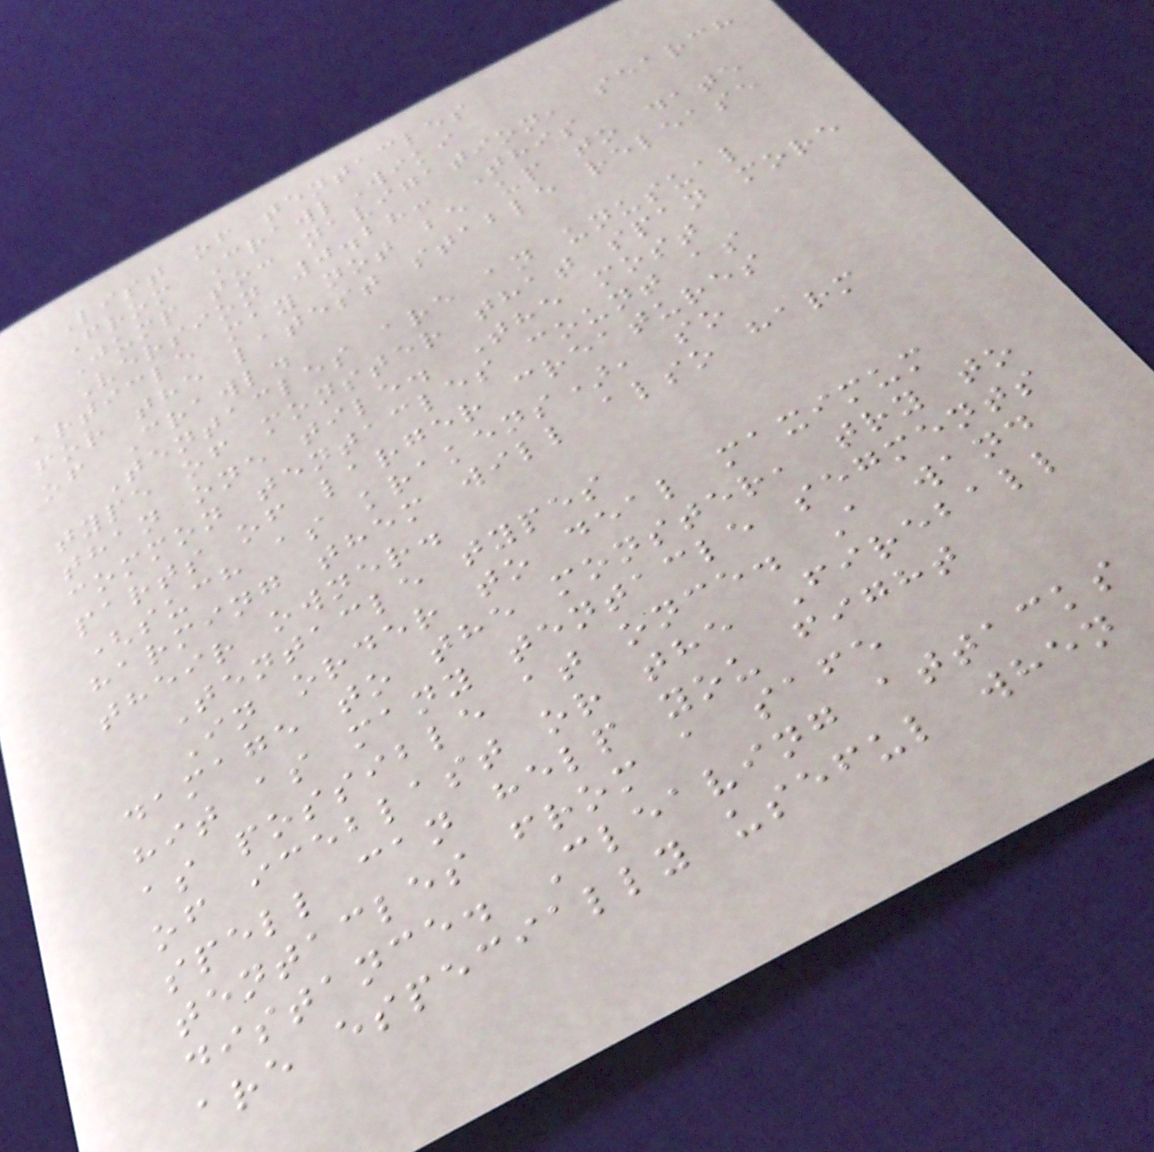List of tentacles
From CrawlWiki
Jump to: navigation, search
Version 0.28: This
article may not be up to date
for the latest stable release
of Crawl.
Tentacles are an unusual
type of monster that span more
than one tile. The most
common tentacles count as
parts of larger creatures
(such as krakens), so
harming them will also harm
their owner.
Tentacle types
In order to deal maximum
damage to the monster, try to
hit as many tentacle segments
as possible at once. A wand
of iceblast or the Fireball
spell can help you fight
tentacles from a safe
distance. Cleaving attacks
are especially useful when
